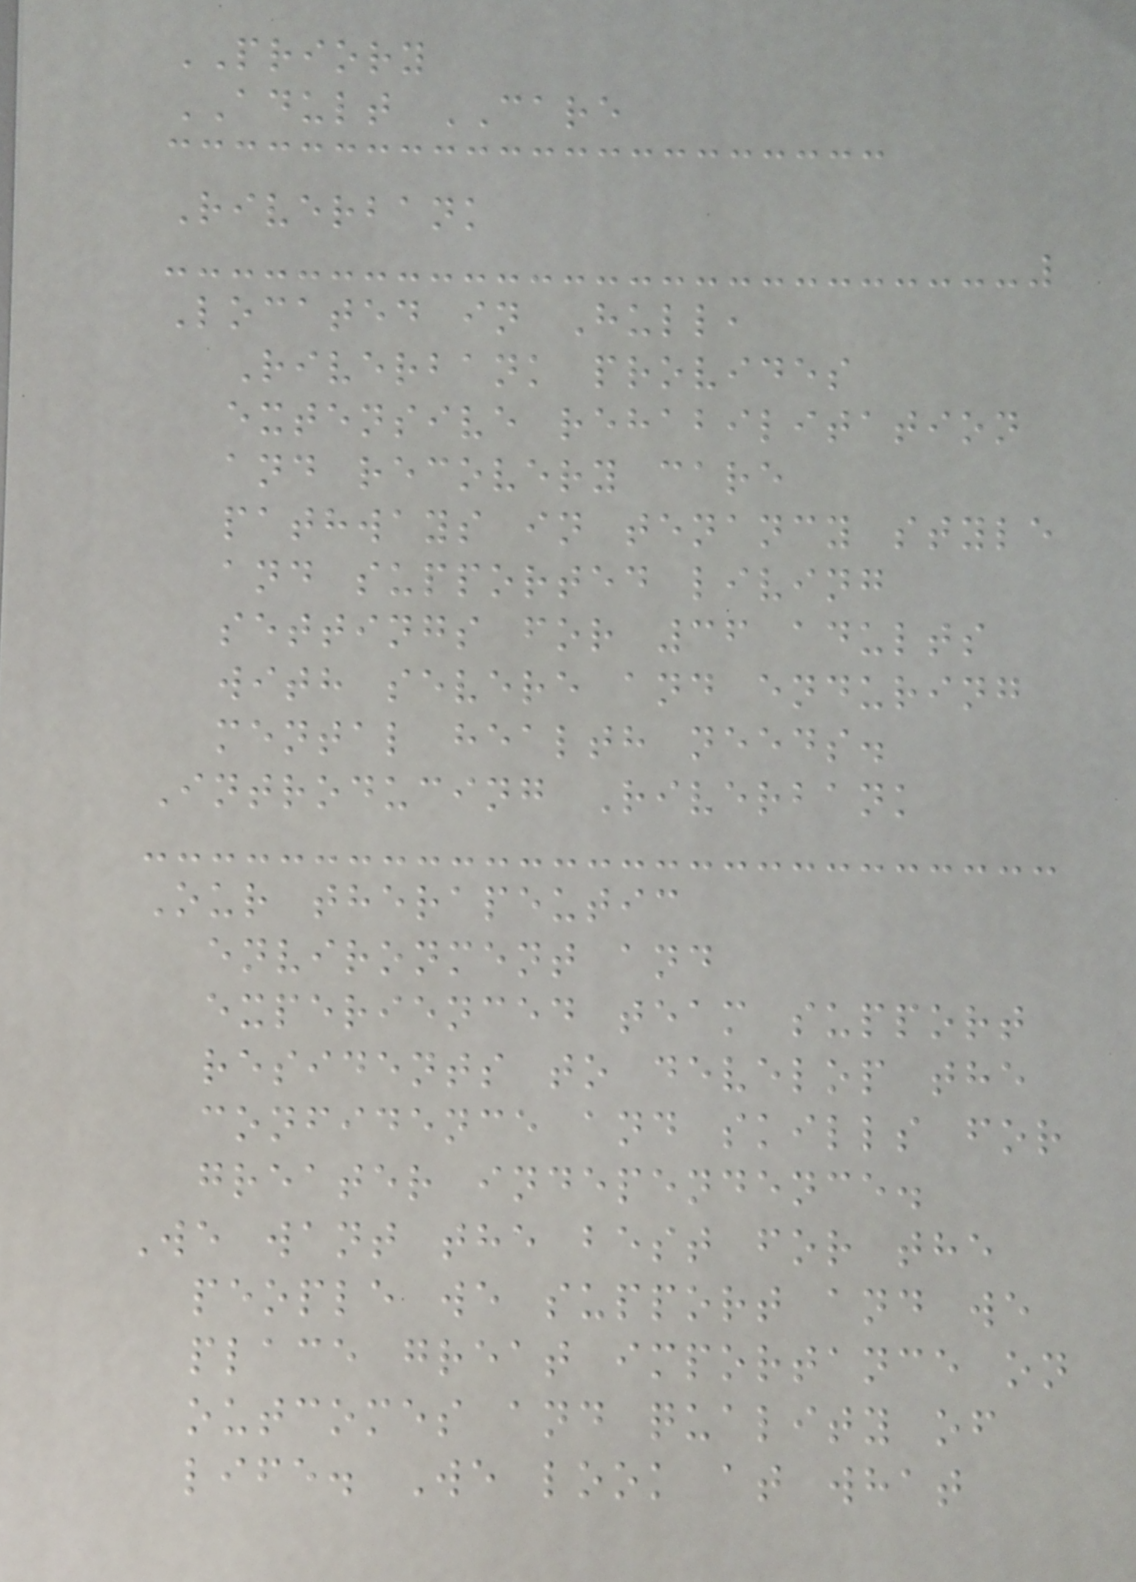PRIORY
ADULT CARE
Riverbank
Located in Hull,
Riverbank provides
extensive rehabilitation
and recovery care
pathways in tenancy style
and supported living
settings for 36 adults
with severe and enduring
mental health needs.
Introducing Riverbank
Our therapeutic
environment and
experienced team support
residents to develop the
confidence and skills for
greater independence.
We want the best for the
people we support and we
place great importance on
outcomes and quality of
life. We look at what
